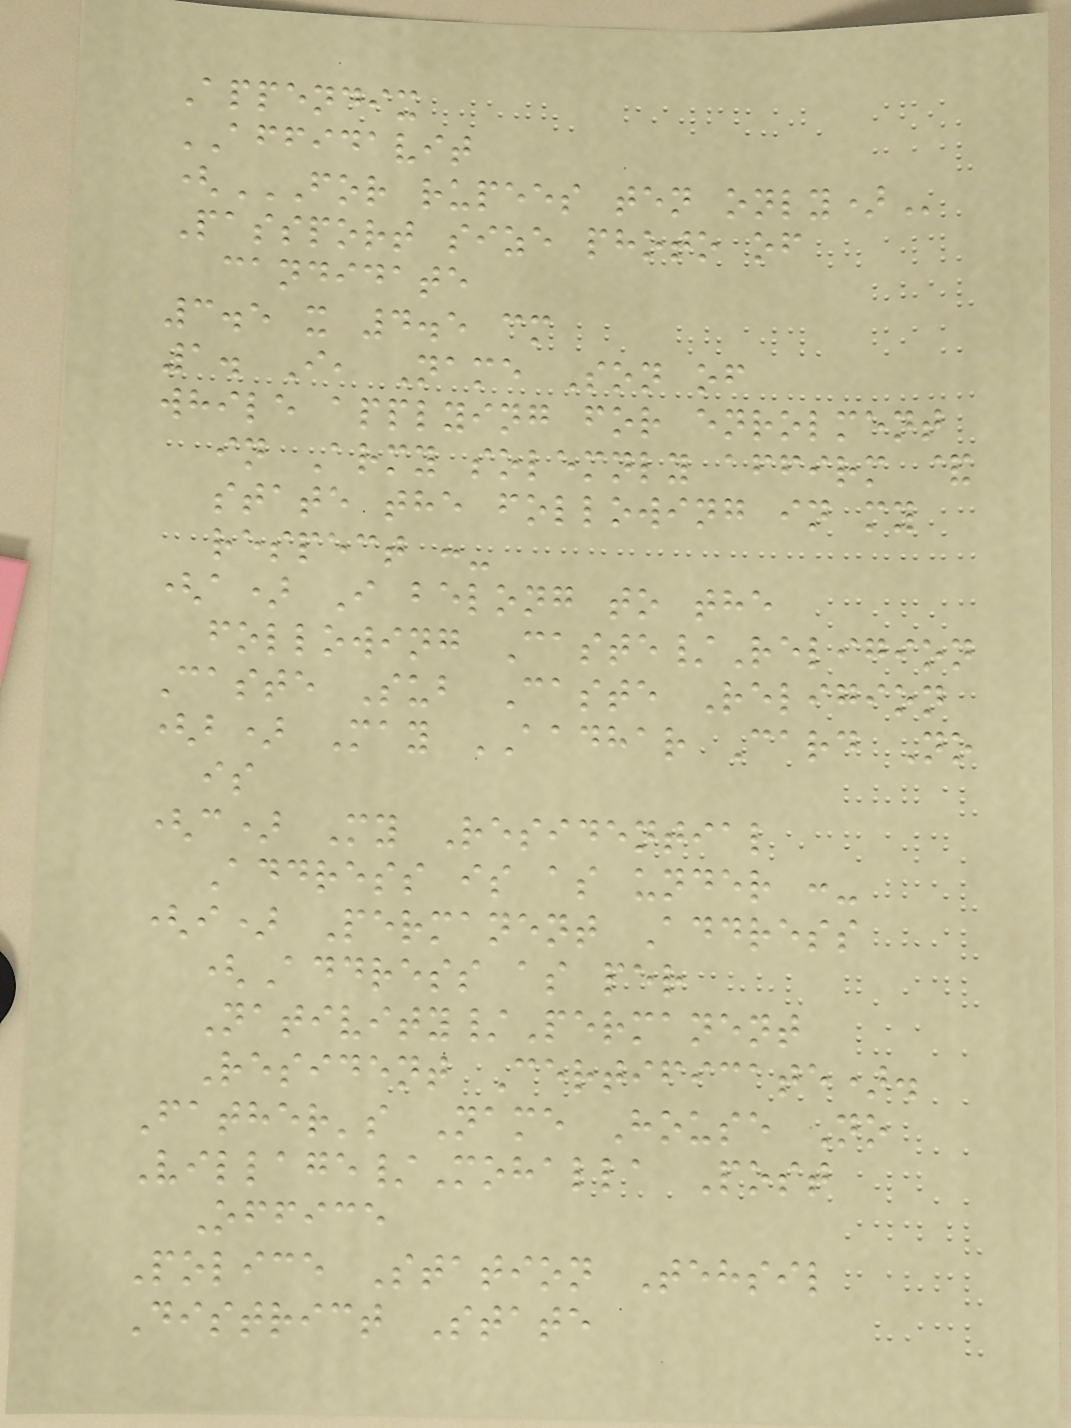Appendix
AFFIDAVIT
(FOR RUPEES TEN ONLY)
Passport size photo of
candidate
3.5 x 4.5 cm
1. I, Name Son of
while applying for enrolment
in Army solemnly affirm &
state the following in my
respect :-
(a) I belong to the
following Caste/Religion
Caste Sub Caste Religion
(b) May AADHAR Card No
is
(c) My Residential
Address is as under :-
(i) Permanent Address
(Address as per
Nativity/Permanent
Resident Certificate).
Father's Name House No
Village/Mohalla Post
Office
Police Station Tehsil
District State
